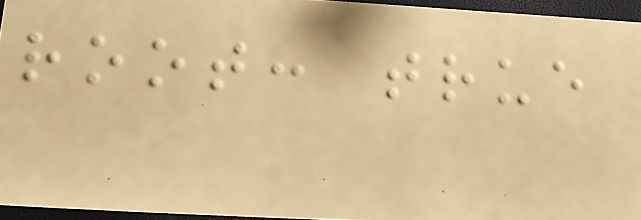root: true
